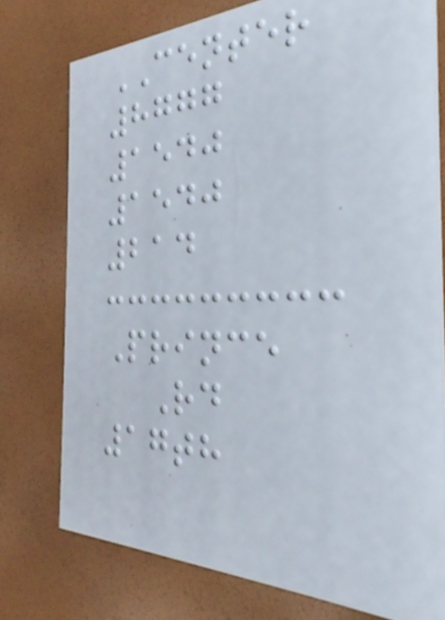CENTER
8777
1540
1540
214
Prince
Rd
17th
